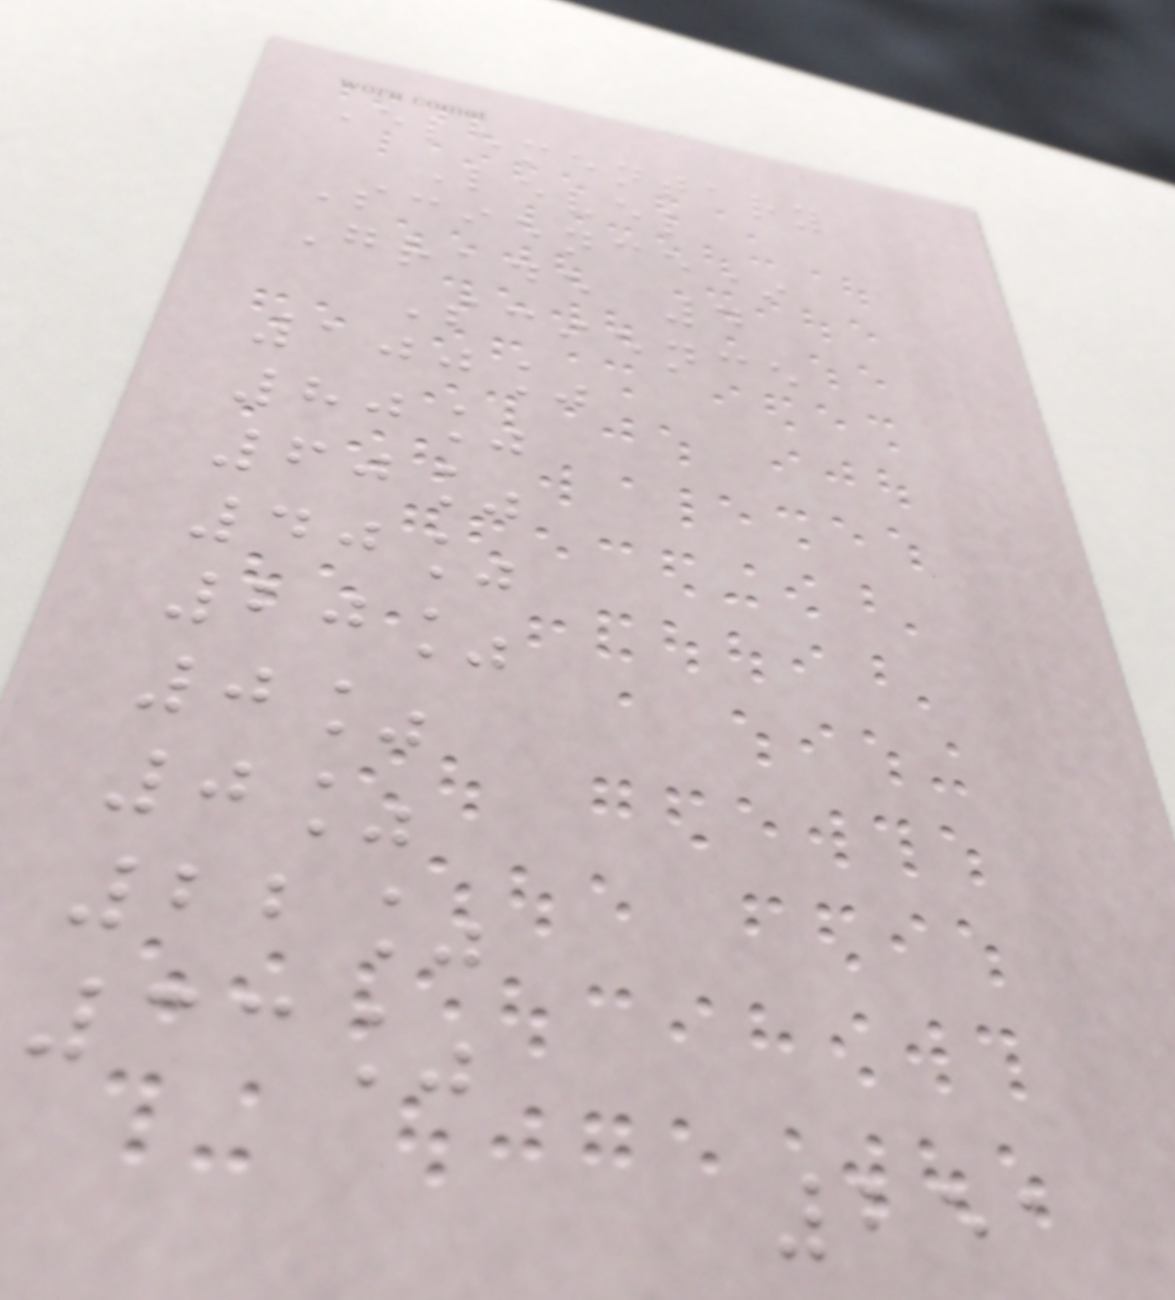Elementary
Level
Science*
Grade 4
Science
100%
80%
60%
40%
20%
0%
0%
22%
33%
251
